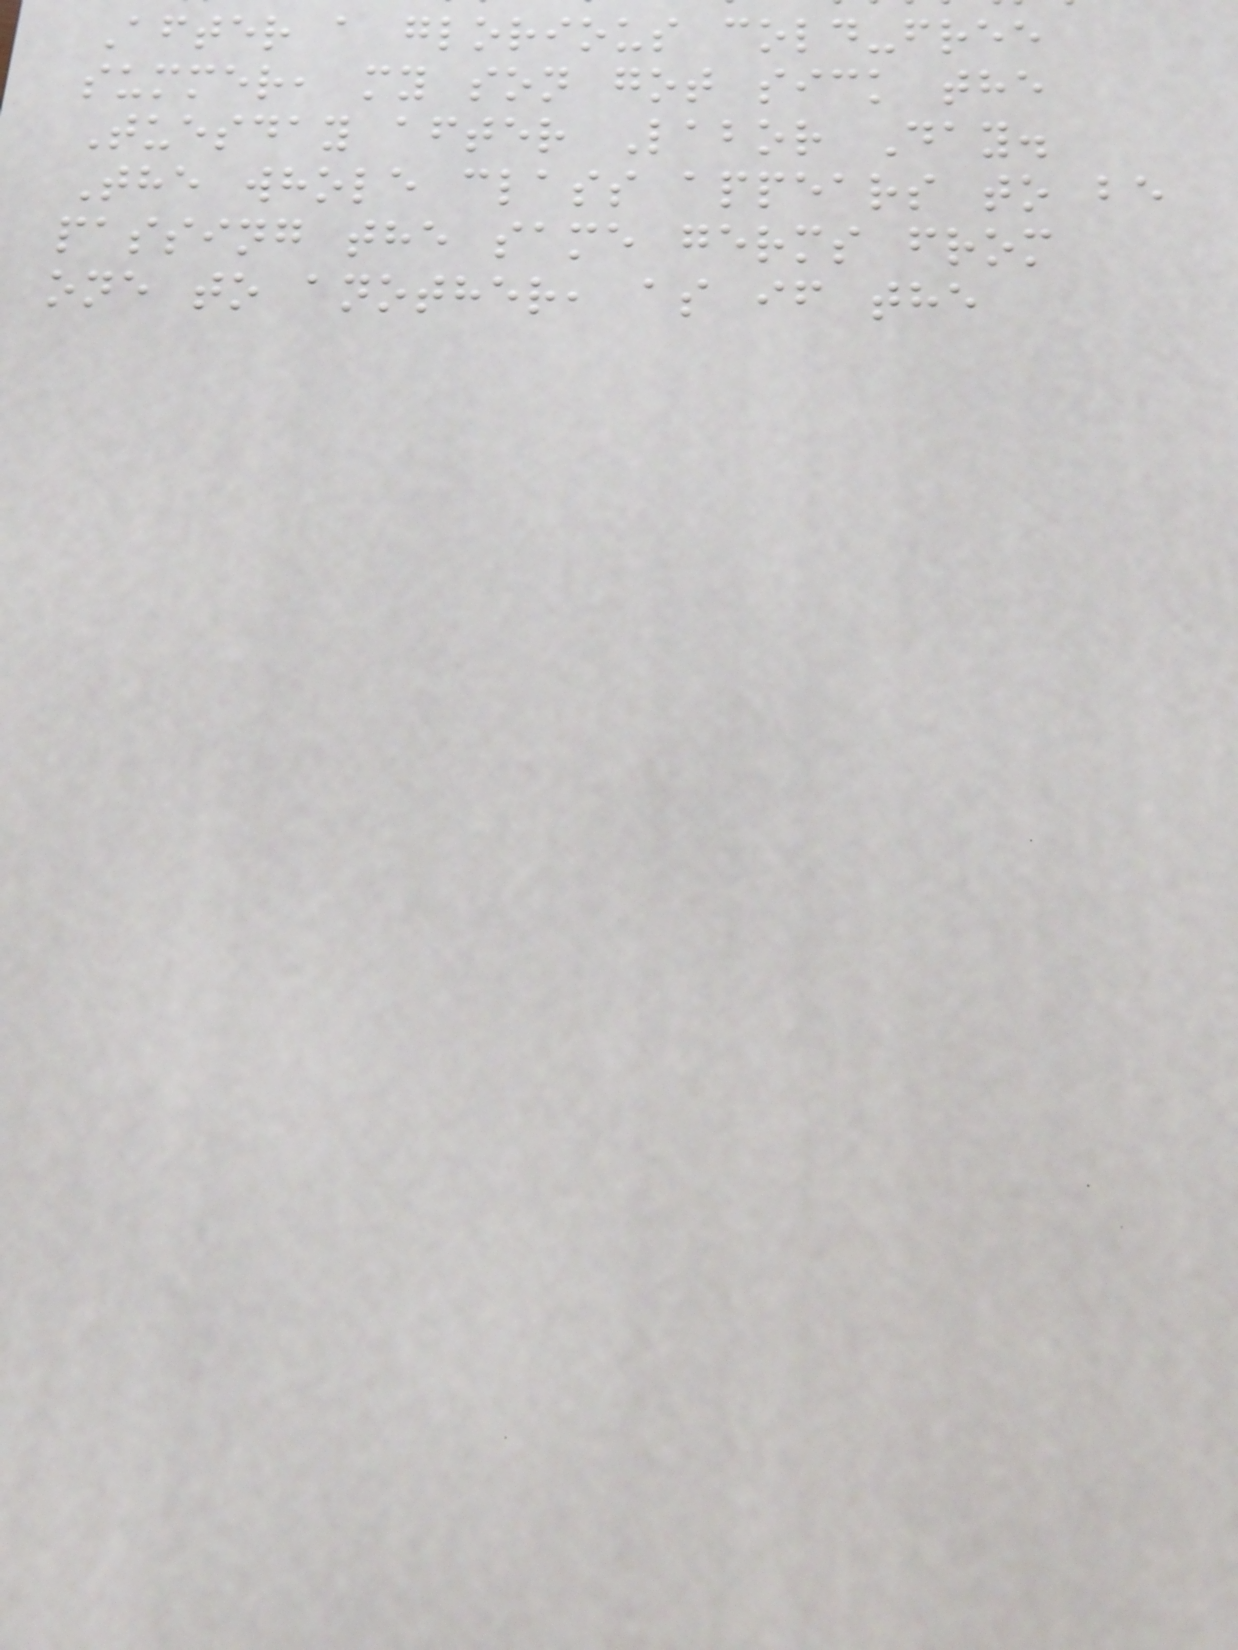After a glorious cold-free
summer, my son got sick the
Tuesday after Labor Day.
The whole class appears to be
passing the same germs from
one to another, as if the
